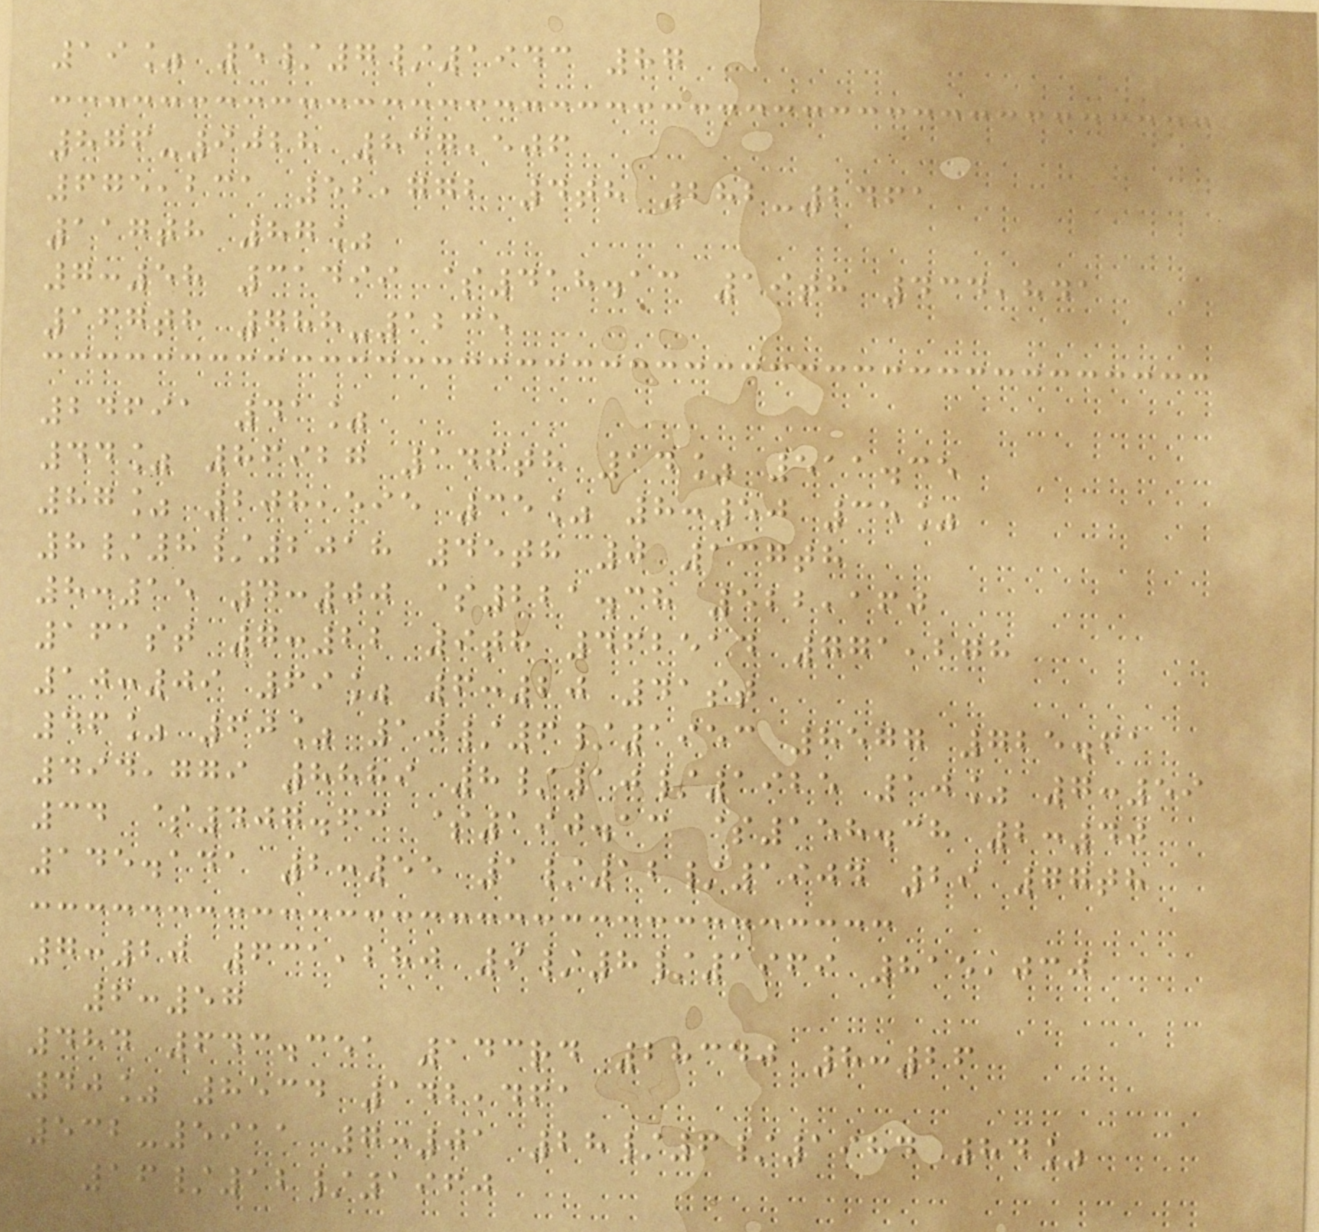19% 5/7/1943 87
876-9028 837,506
675,231 52,772 4th 282-2461
117th 87%
7:58 31499 $418.13 19th 434,841
167th 788-1235
24691 41%
44% 86927 146th 14% 511.35
87% 208,595 35% 8:50 35%
8/8/2018 45th 0 137th
8:15 4:00 $221.38 522,160
161st 7:22 9th 462514 771,278
10:09 69% 6:20 41st
46% 60% 10/6/1953 8577 725.61
494,779 8889 8/10/1925 10% 7:59
34 $407.63 $190.13 $158.38 2:40
145.141 2:55 1/12/1904 29 77th
7:20 631,280 9/8/1969 815,030
6:57
484 643.351 143rd 28340 8:26
40% 8534 142,461
532-5911 7:01 28/6/1984 84%
16/12/1960
